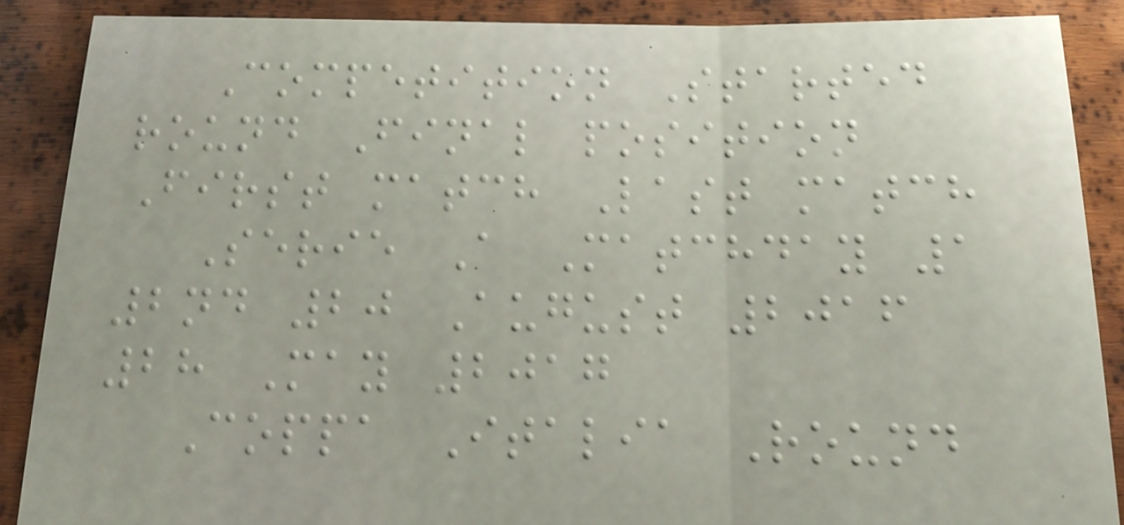Competition Started
round Final position
First match Last match
Serie A Matchday 1
2nd 20 August 2016
28 May 2017
Coppa Italia Round
